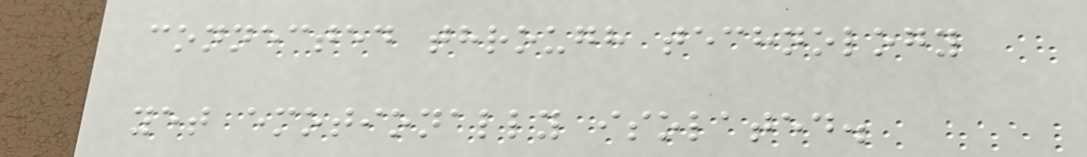connected through technology
yet emotionally isolated.
